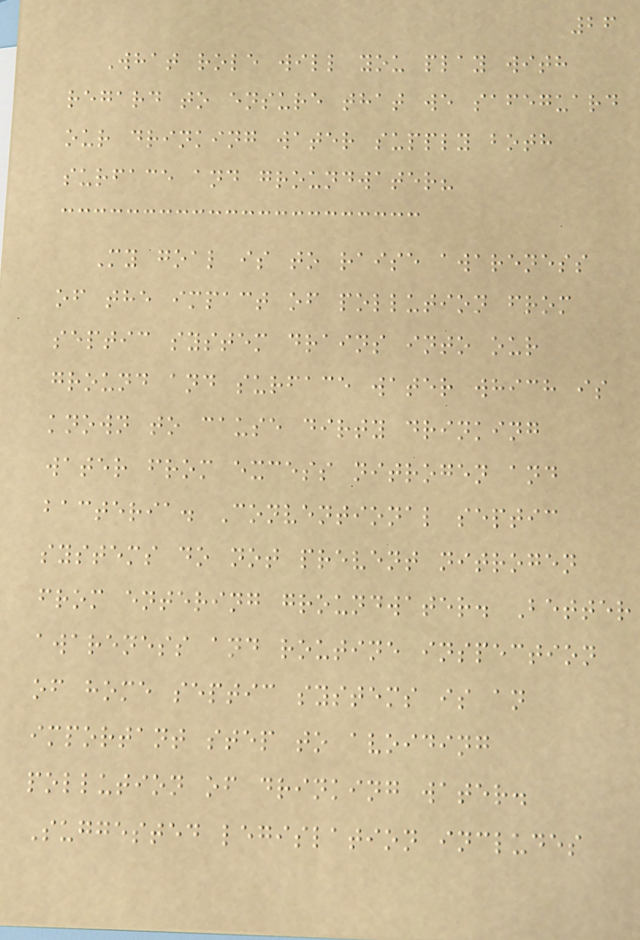26
What role will you play with
regard to ensure that we safeguard
our drinking water supply both
surface and groundwater?
My goal is to raise awareness
of the impact of pollution from
septic system drains into our
ground and surface water which is
known to cause dirty drinking
water from excess nitrogen and
bacteria. Conventional septic
systems do not prevent nitrogen
from entering groundwater. Better
awareness and routine inspection
of home septic systems is an
important step to avoiding
pollution of drinking water.
Suggested legislation includes
